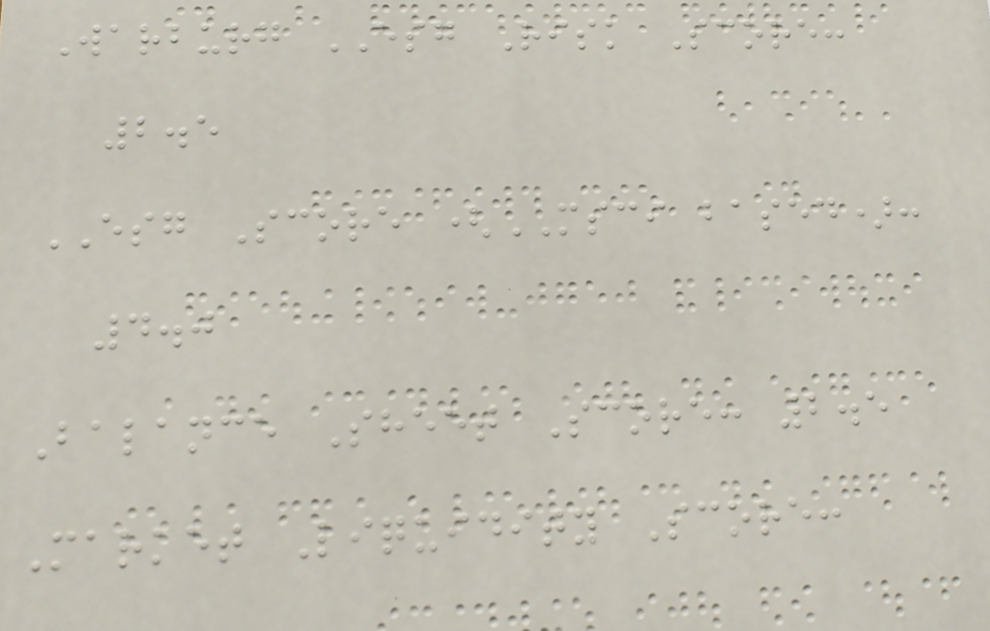Warburg ESG Risk Score:
2.5
ESG Score (MSCI based):
4.0
Balance Sheet Score: 2.5
Market Liquidity Score:
